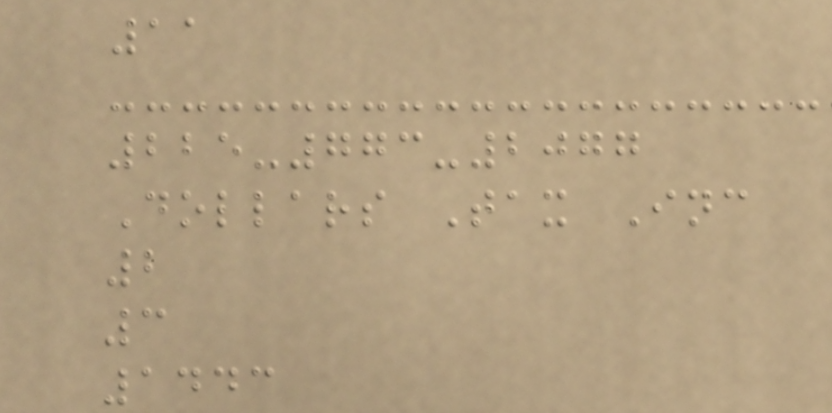11
225-773-2077
Dollars Tax Inc
2
3
1443
